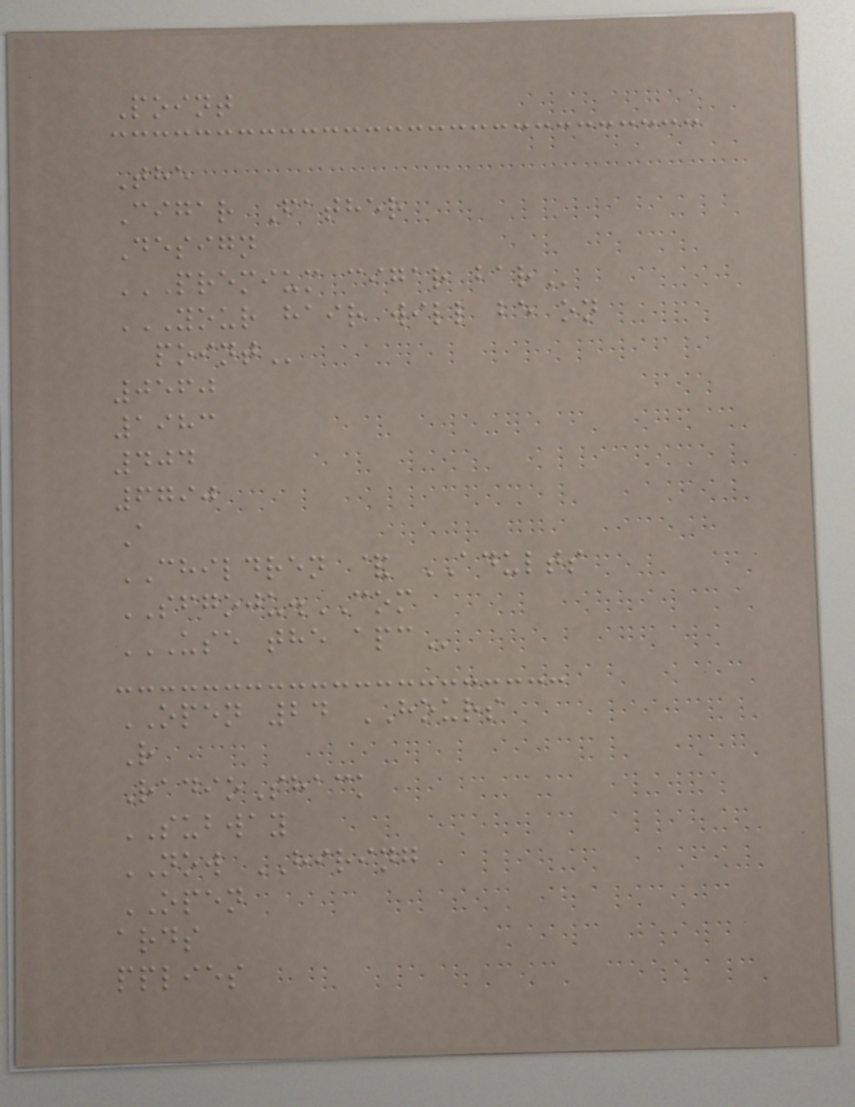Point
The
Cigar Father
Design
PREMIUM CIGAR BAR
YOUR HAIR WILL BE ON
POINT
0560
1983
404
6790
A
CHILDREN & ADULTS
SFGOJU.COM
USE THE APC
OPEN 24 HOURS
R
RadioShack
SUBWAY
NOW HIRING
OPEN
ards
pplies
